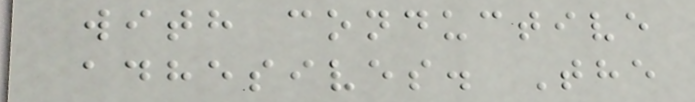with conductive
adhesives. The
